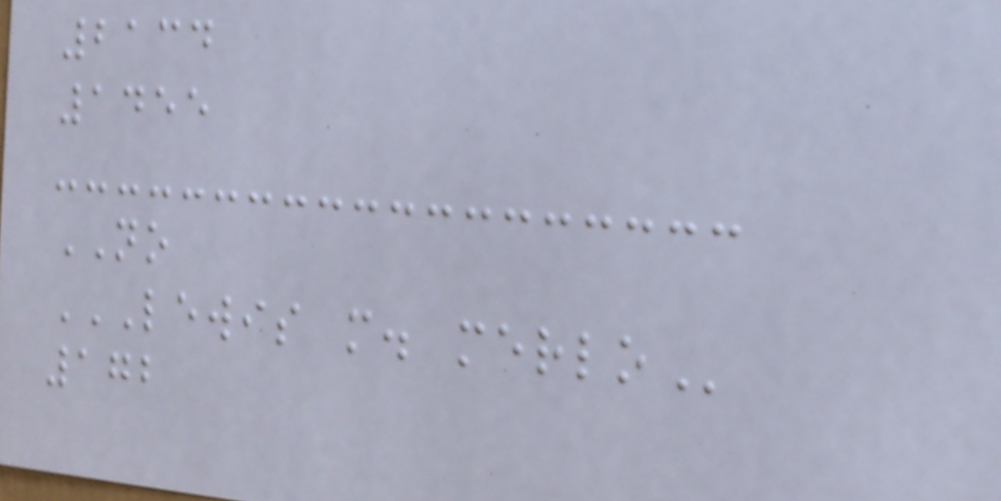2134
1455
NO
LEWIS M. MERLO
172
